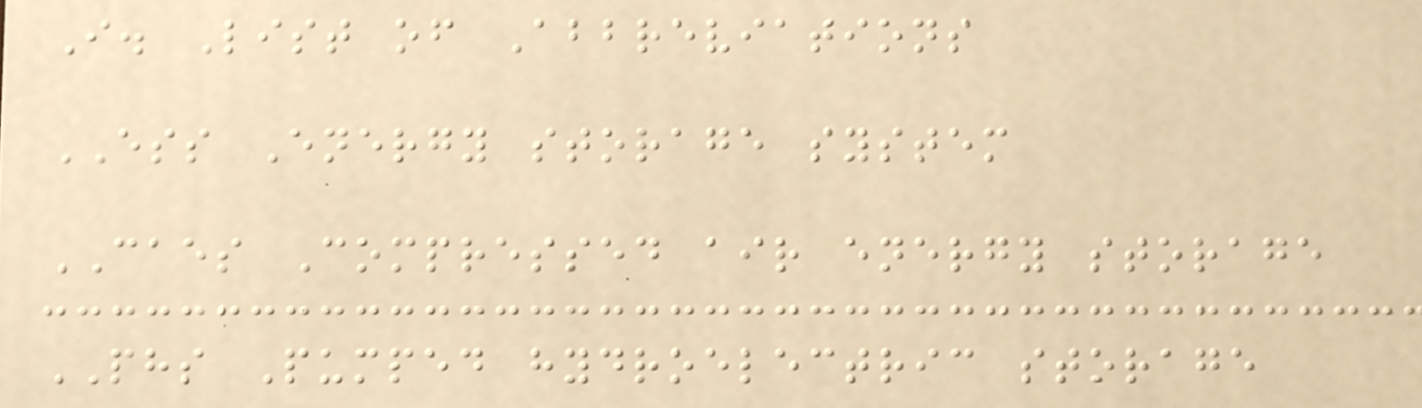I. List of Abbreviations
ESS Energy storage system
CAES Compressed air energy storage
PHS Pumped hydroelectric storage
